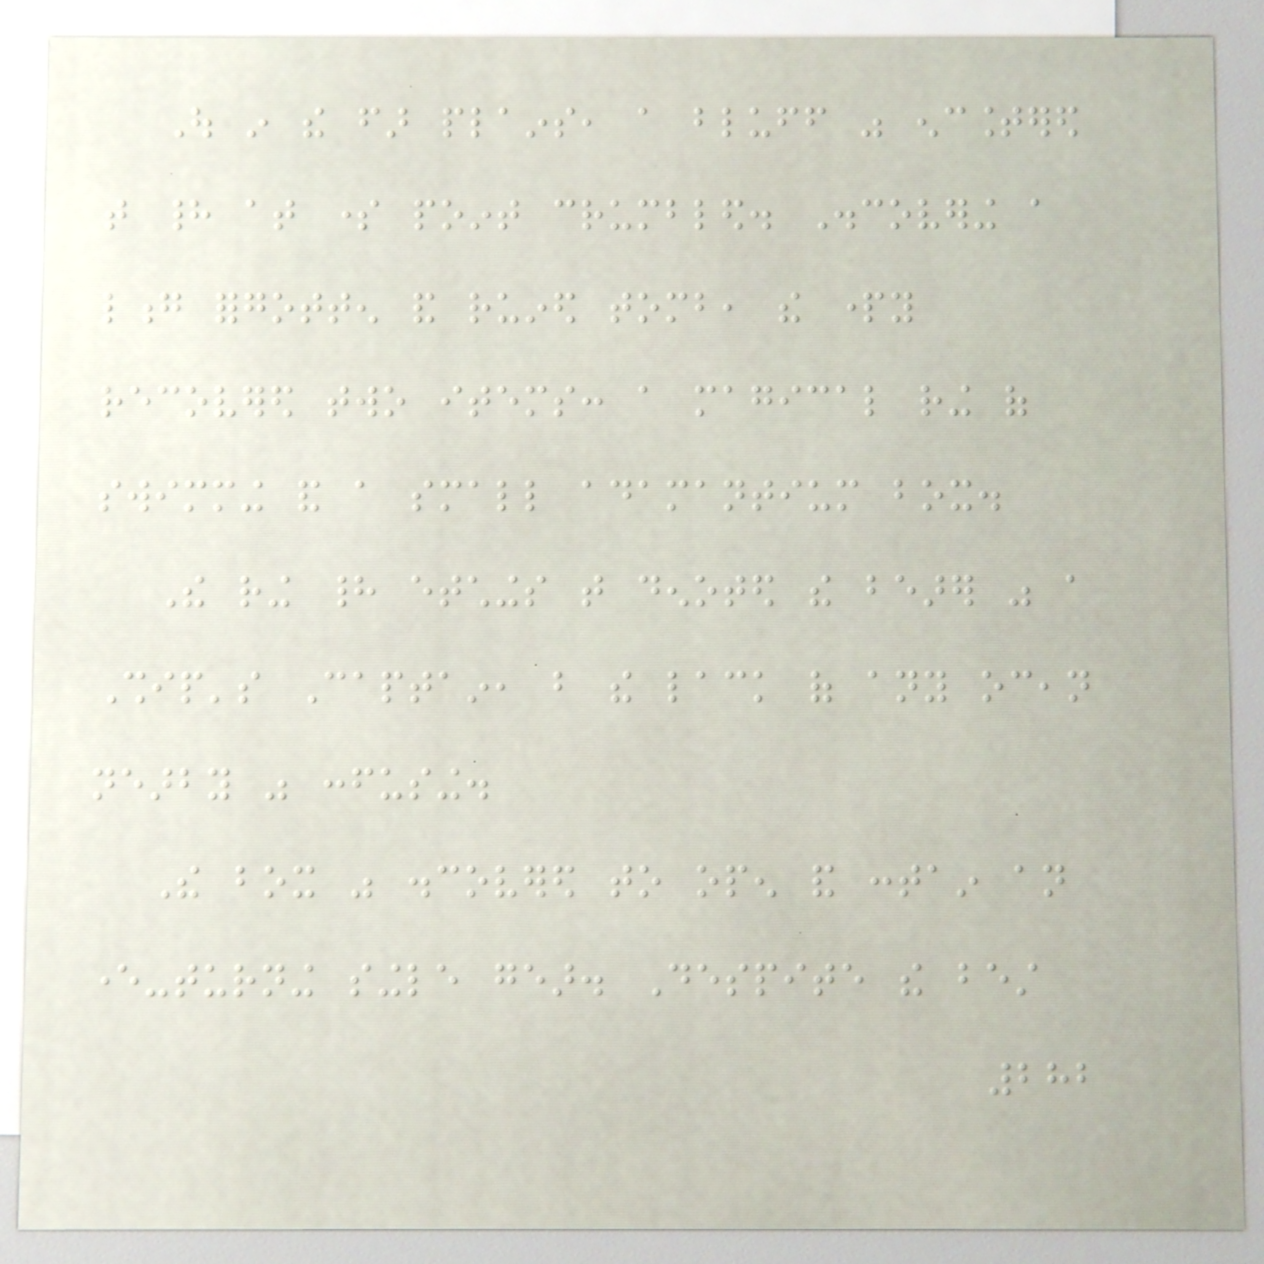Out in the far plains, a bluff was encountered
that had at some point crumbled. Discovering a
long forgotten and ruined tomb, the party
recovered two items: a magical ring of
swimming and a small adamantium box.
The ring had etchings that denoted the bearer was a
Ship's Captain, but the lack of any ocean
nearby was confusing.
The box was discovered to open and contain an
ever-turning single gear. Despite the best
282
